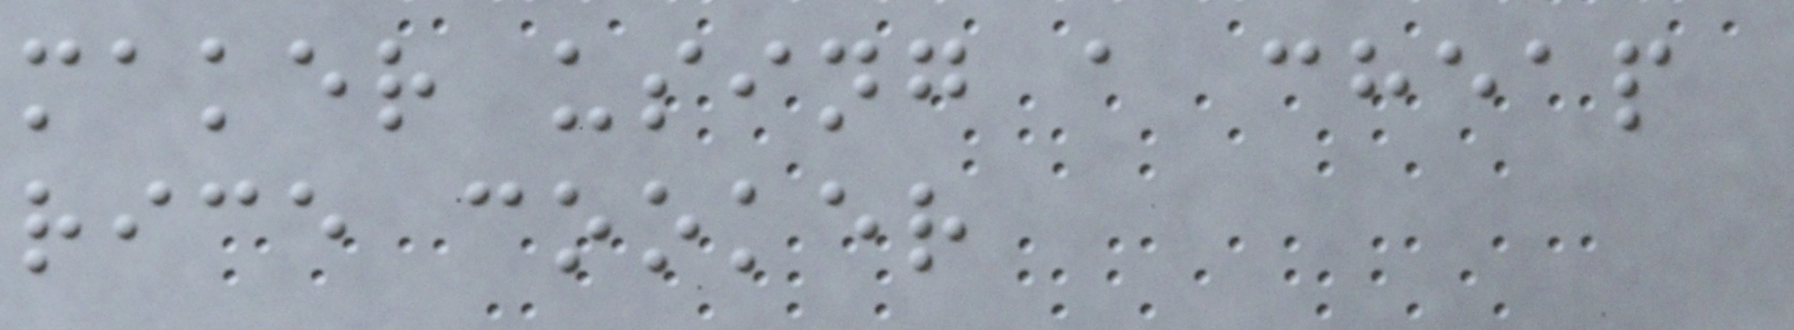maker using a cheap
rice cooker
